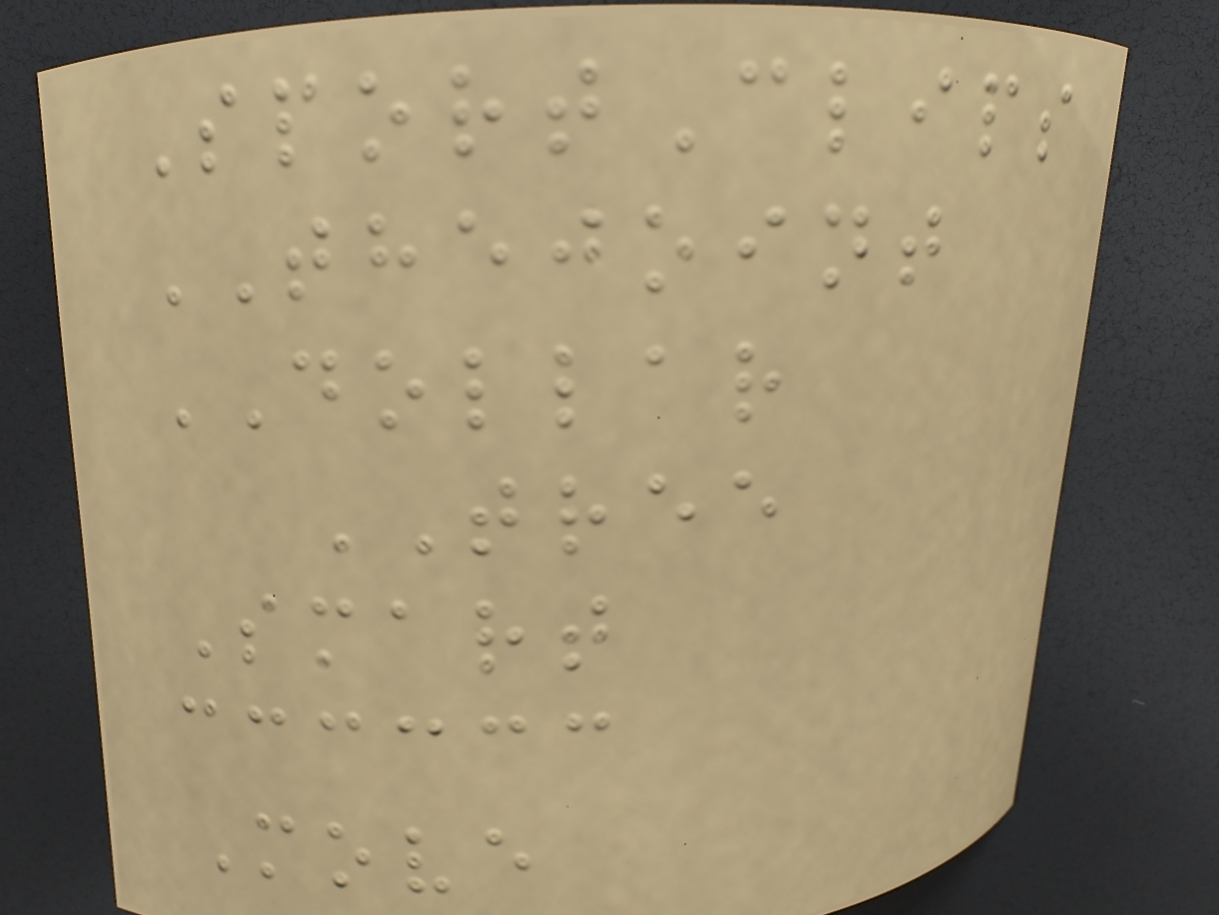SportClips
THEJOINT
DOLLAR
TREE
Smart
Move
